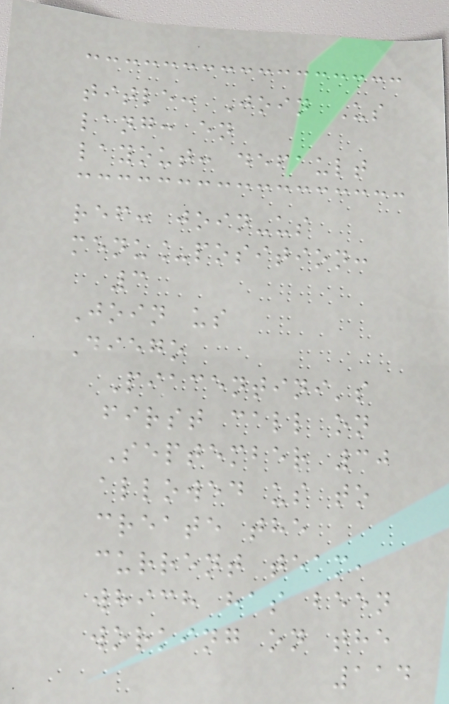title: Join Us
lang: en
layout: default
ref: join-us
menu_position:
3
Join us
Diego
Piacentini's
first call on
September 30
allowed us to
create the
current team,
which has been
working on the
114
